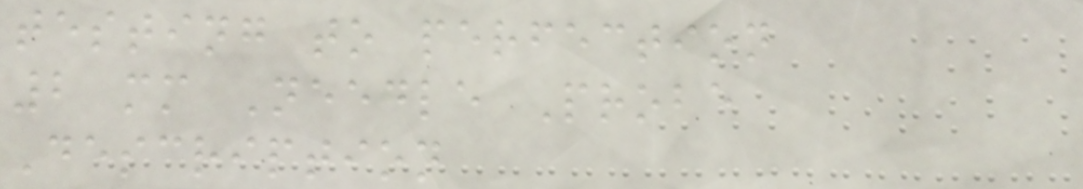testing to perfection
2 mm Needle Probe
Description
